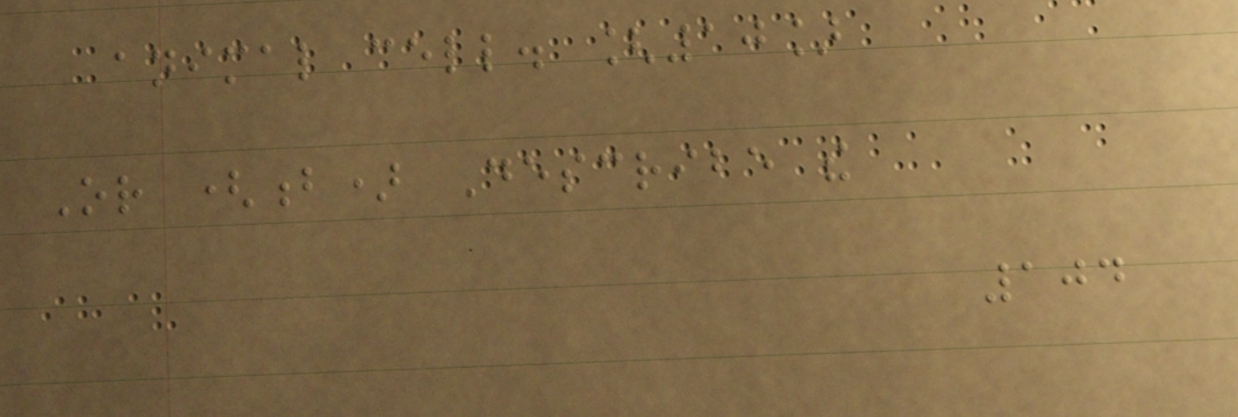animal cell. [10]
Or (b) Describe the
104
